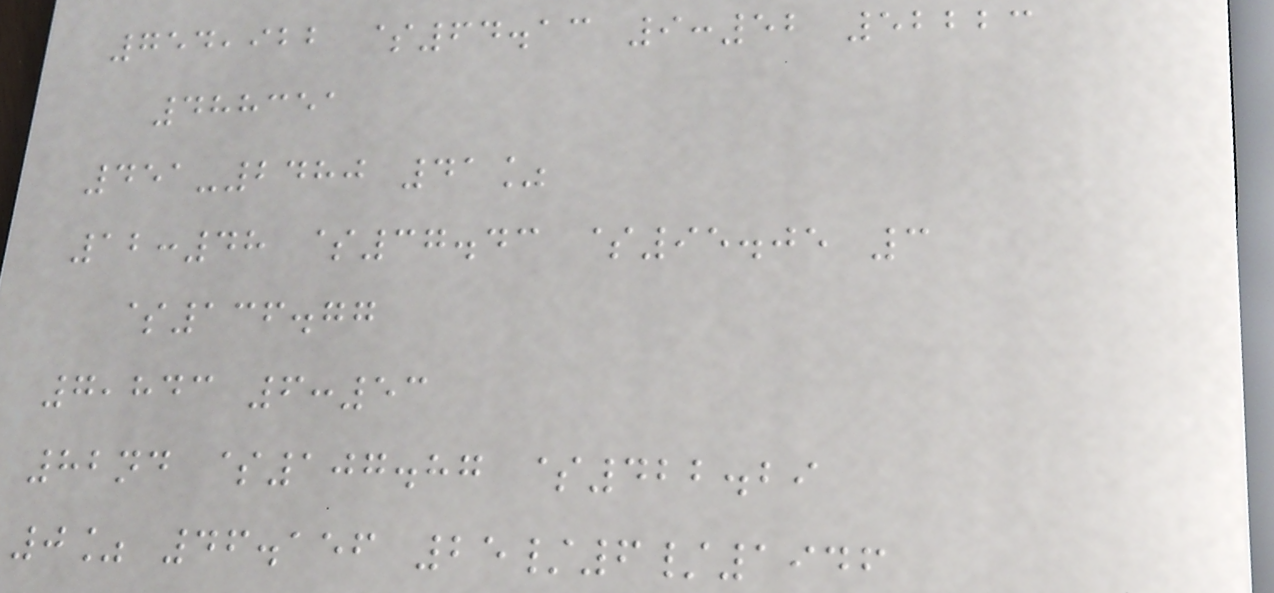754,922 $64.13 9:52 52223
488351
451-2480 41%
12:48 $37.43 $95.05 3
$136.77
7,843 6:53
82nd $107.87 $422.29
0% 46.156 25/6/1946
